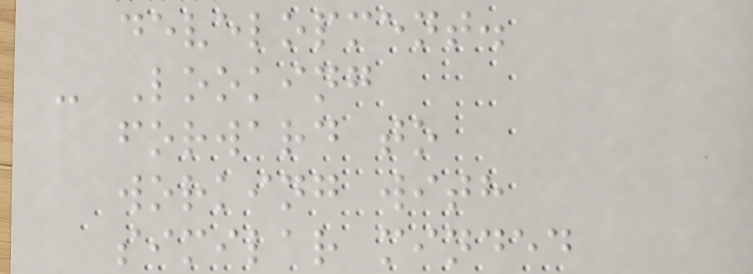development.
- Looking
forward to
working with
similar minded
